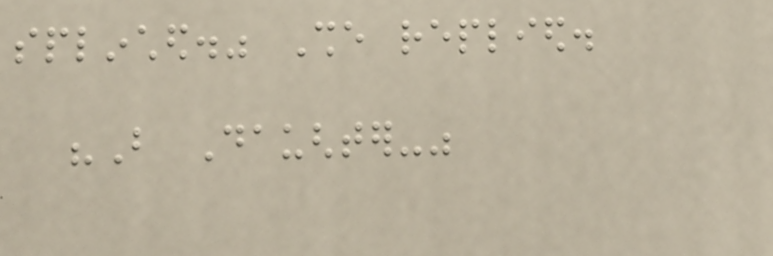splinched." She replied.
"But Daughter-"
